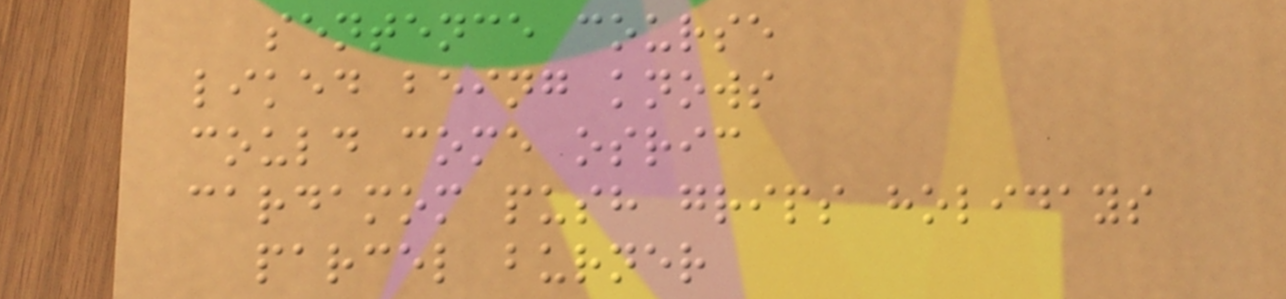sentence course
liked being knows
could come osric
cardamom push grips holidays
parcel burner
